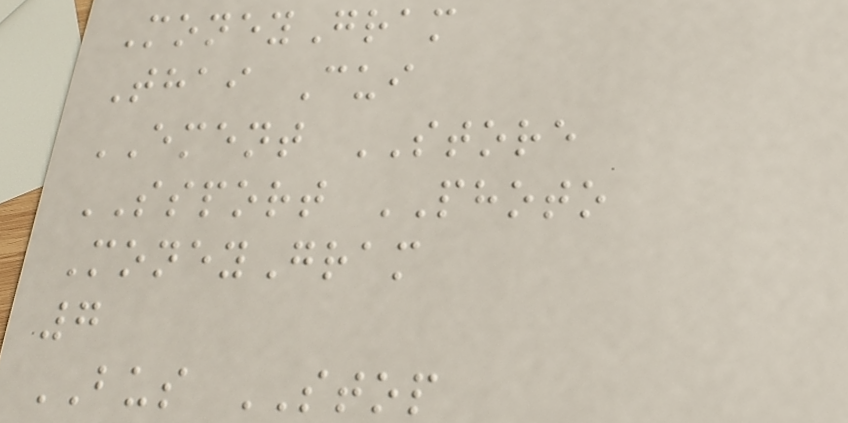MoneyGram
Thai Cui
EMENT STORE
SSPORT PHOTO
MoneyGram
7
BUS STOP
